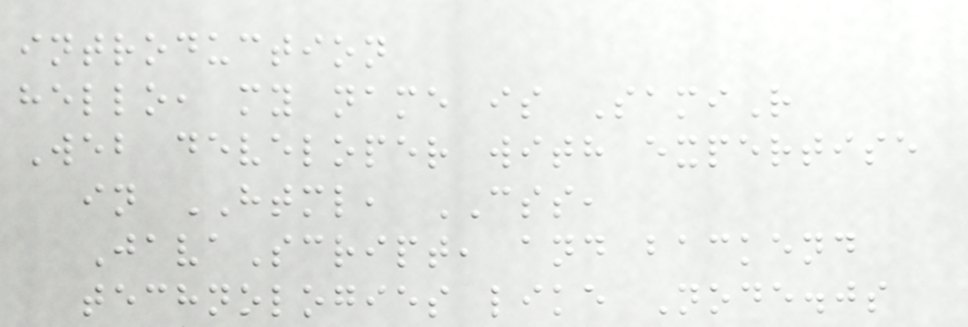introduction
hello, my name is SamiR
Web developer with expertise
in HTML, CSS,
JavaScript, and backend
technologies like Node.js
